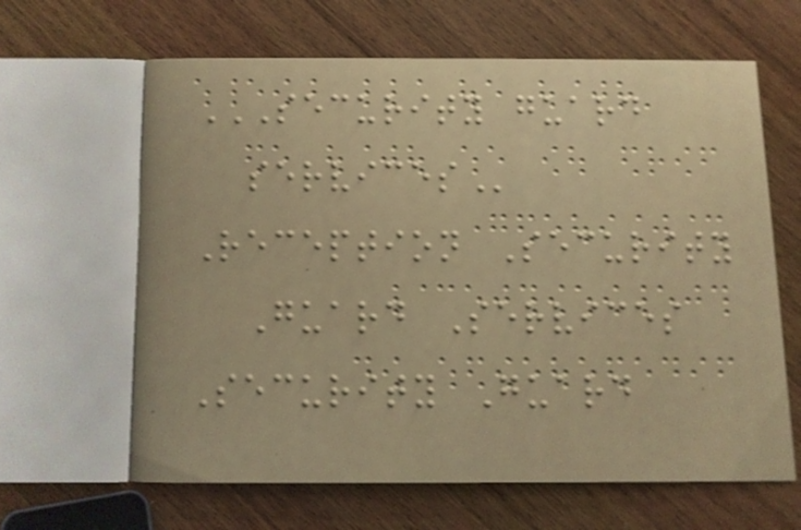SECURITY GUARD
SERVICES
Reception Security
Guard Services
Security Guard
